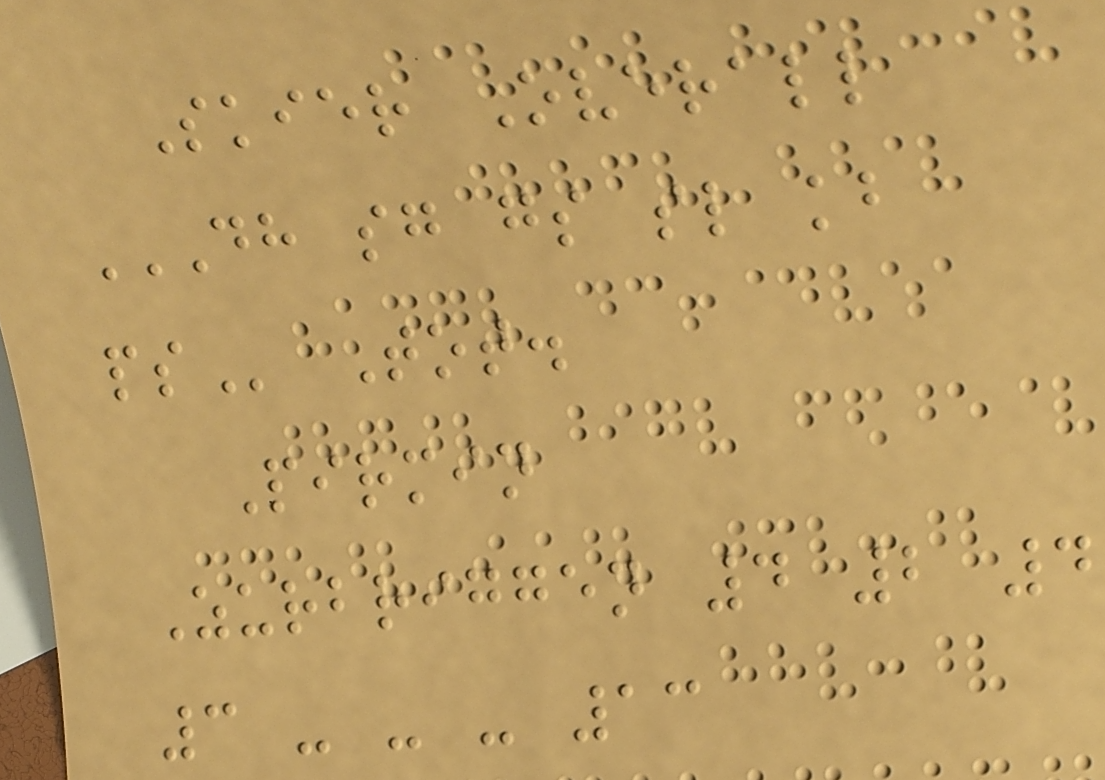Skier Overall
DH SG GS SL KB
PS Tot.
Pirmin
Zurbriggen 4 2 4
3 - - - 13
